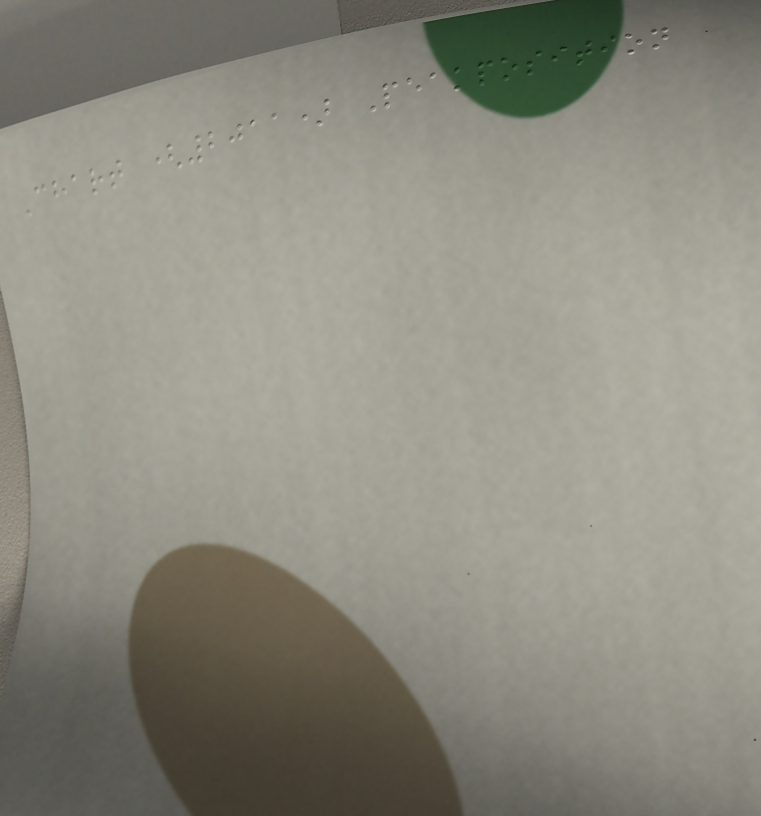Chart (2011) Peakposition
